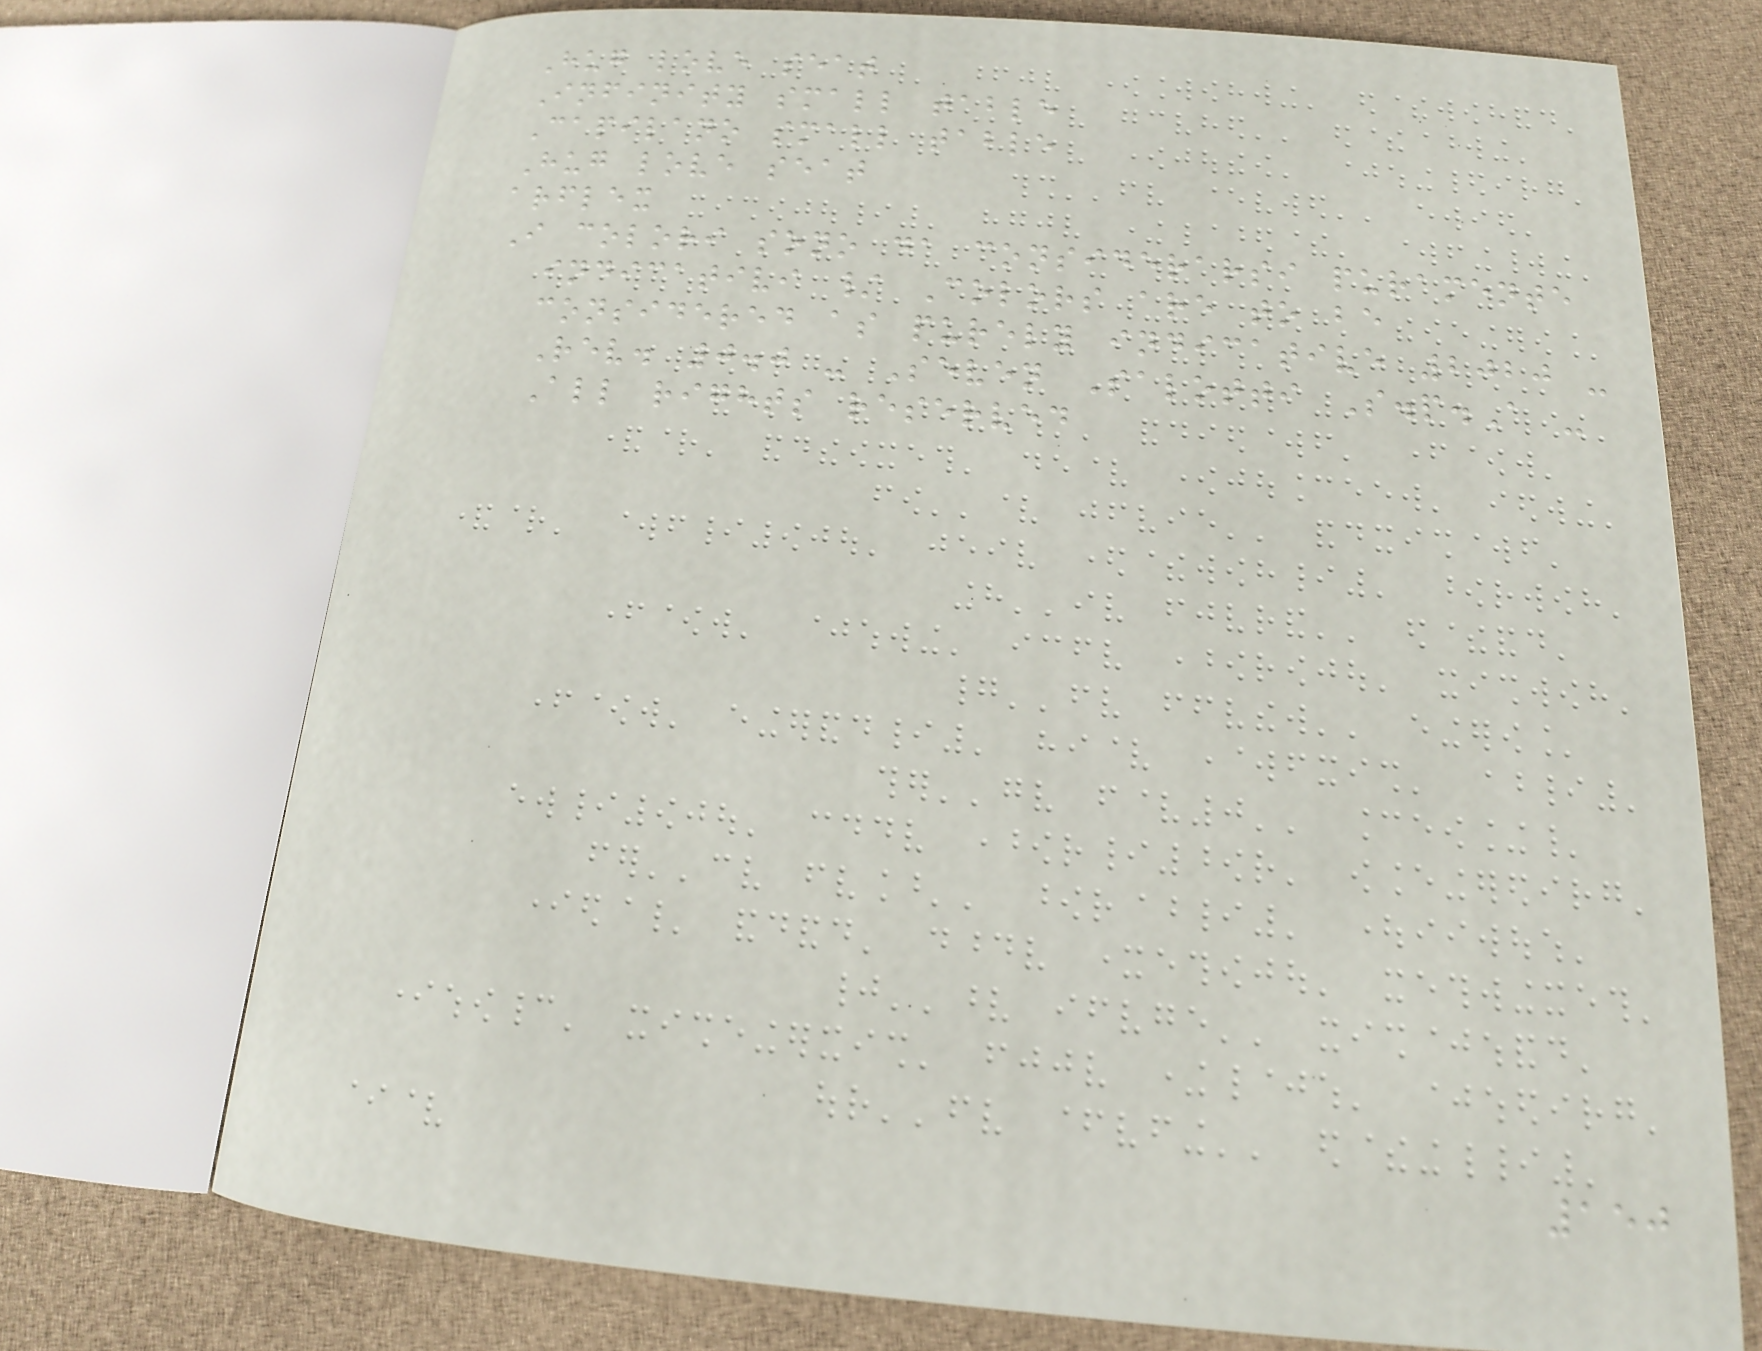Hug love seat
Infinity small table
Capilano small table
Hug love seat
arflex
I colori sono da considerarsi puramente
indicativi / Colors are to be
considered as purely indicative 2020 -
Rev. 0.0 - Seven Salotti S.p.A -
All rights reserved
150
